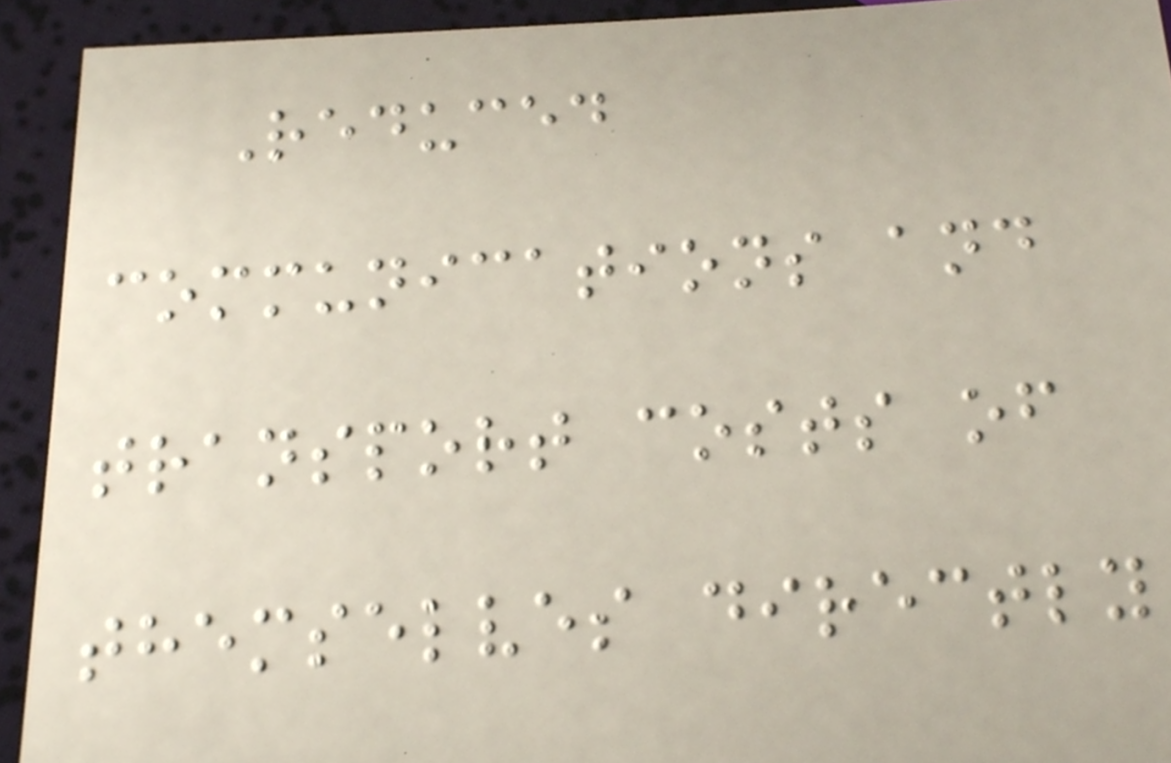Reduced
communications and
transport costs of
themselves directly
